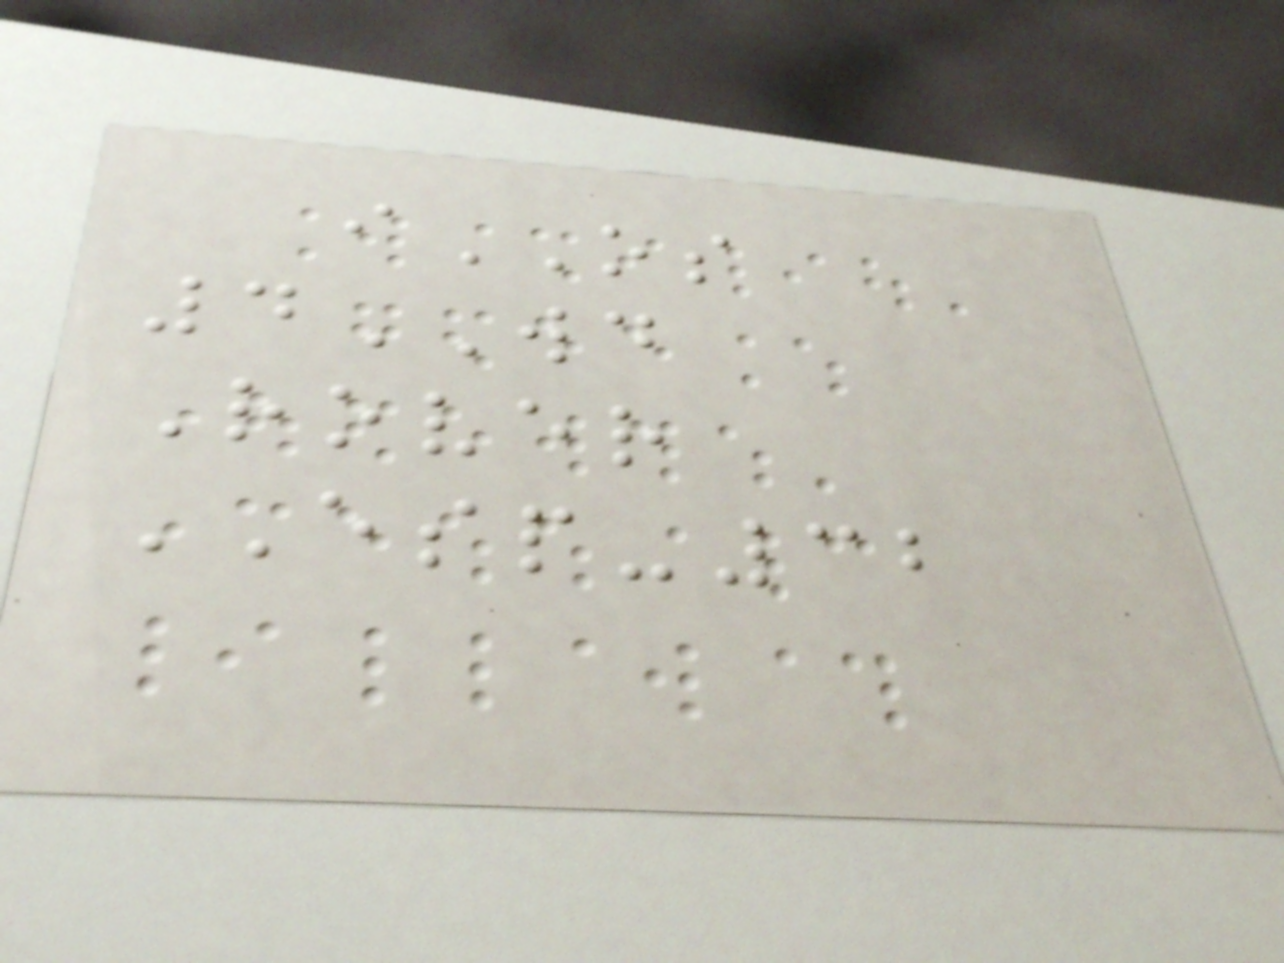iOS
4WD
Rover
ESP-32
